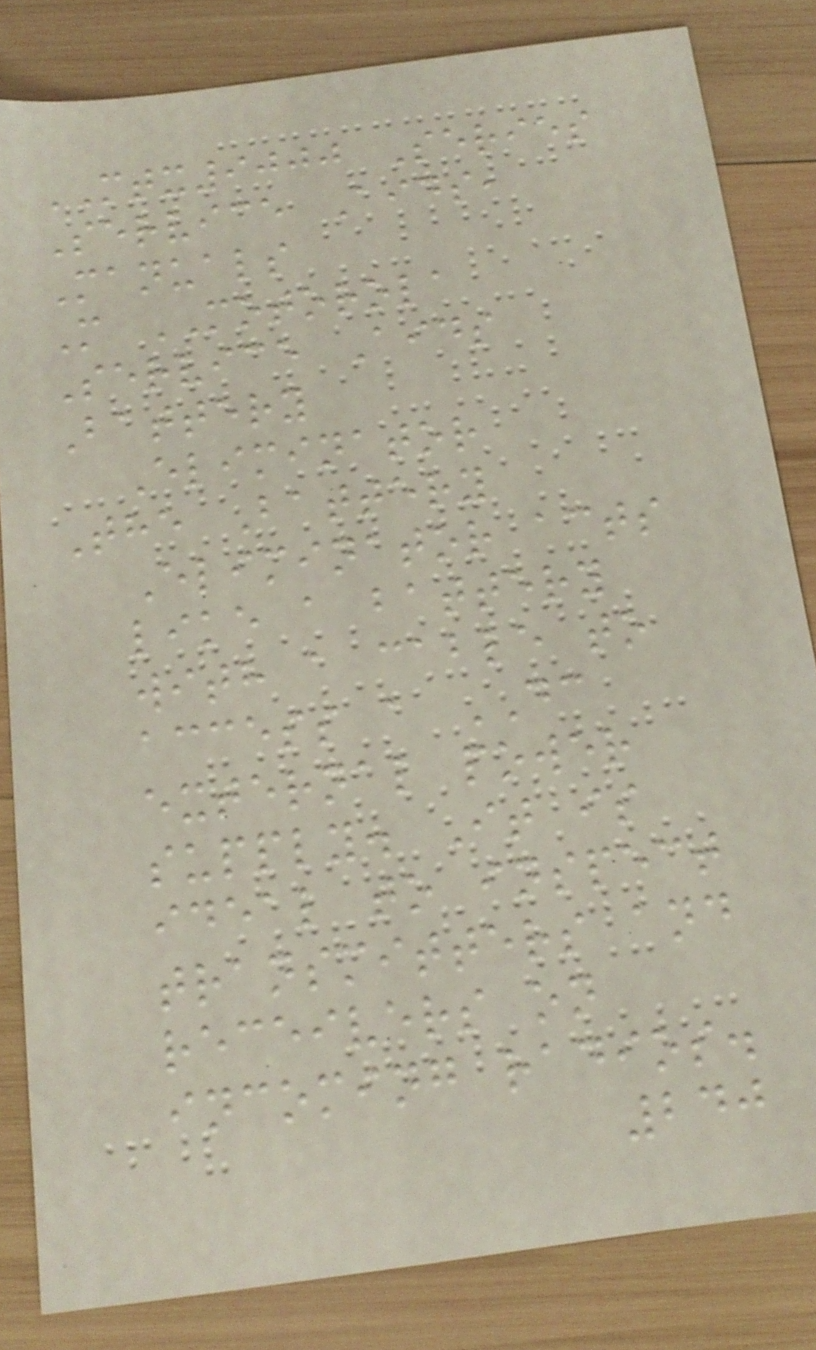MTX9000 Series
Service Aids,
Manuals
M MOTOROLA
Service Aids
Battery
Eliminator
The Battery
Eliminator acts
like a battery
with a cable to
access a DC
external power
supply. It is
ideal to inspect
transmitters and
receivers on
incoming radios.
240
